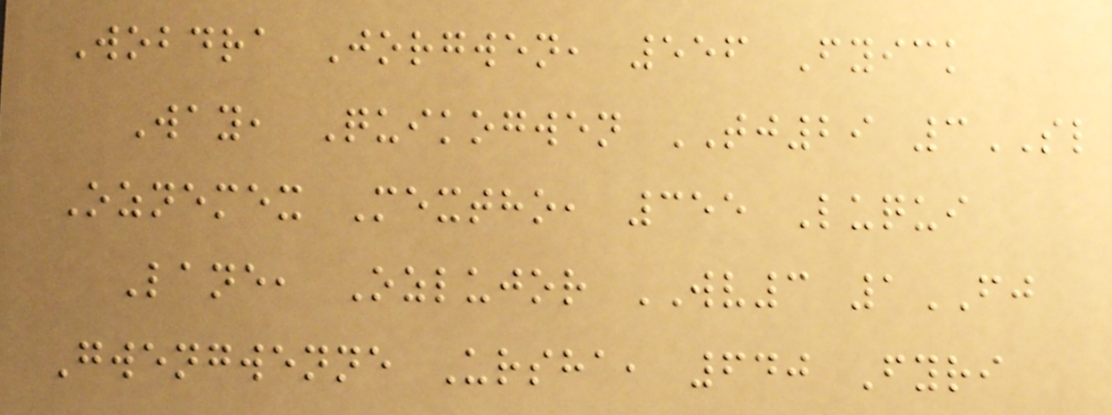Wobdra Jorgwen, 556 Fyick
Way, Quikogwen TJ29 3SL
Oznemex Mextho, 355 Luqui
Lane, Ozlujor WV3 1FJ
Gwengwenne Ursha, 640 Fyri
